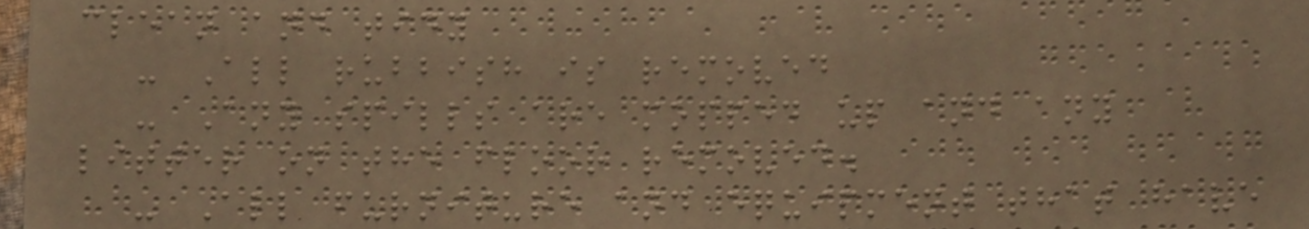clean and tidy
- All rubbish is removed
- Any spills are mopped up and any
litter on the floor removed.
- All furniture and equipment that have
